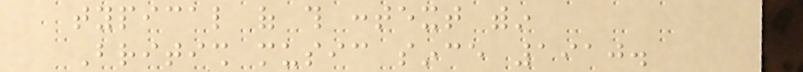typical of this context within
British music since 1910.
